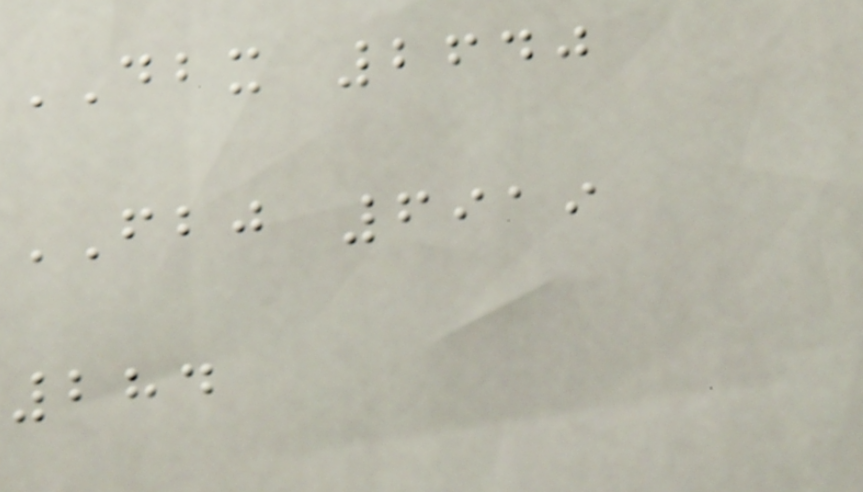DBX 2640
FBJ 6919
284
